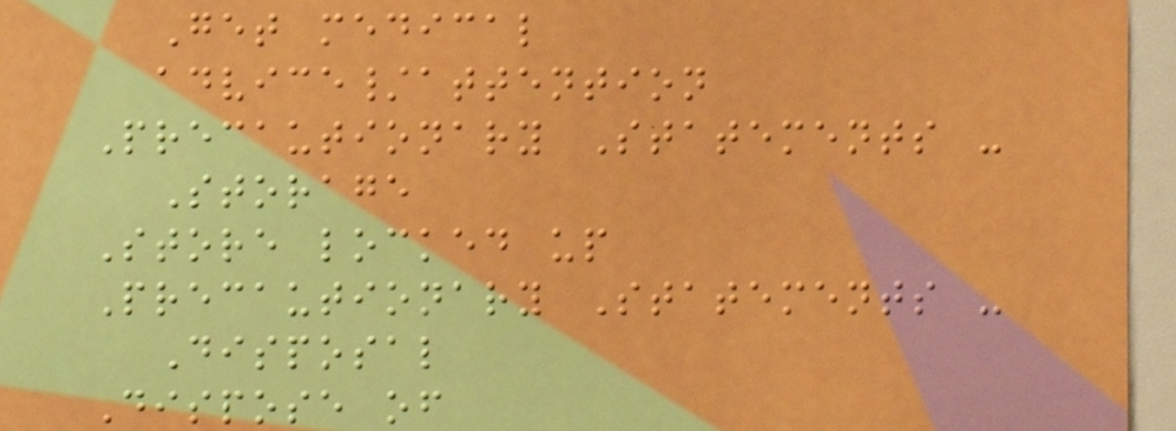Get medical
advice/attention
Precautionary Statements -
Storage
Store locked up
Precautionary Statements -
Disposal
Dispose of
